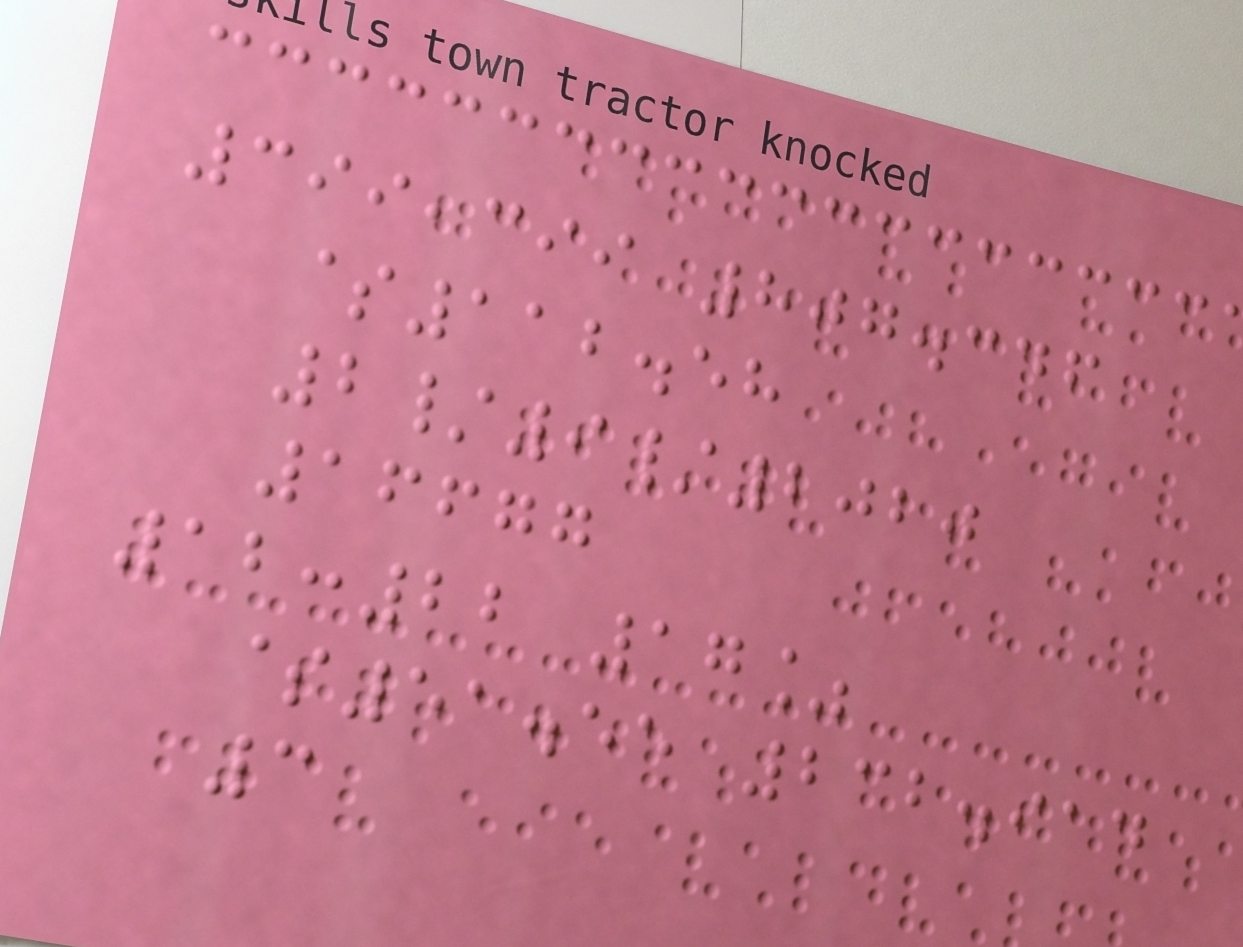399,399 807.346
$112.58
2/9/2020
16677
12:22 17%
$51.55 232.914
3
